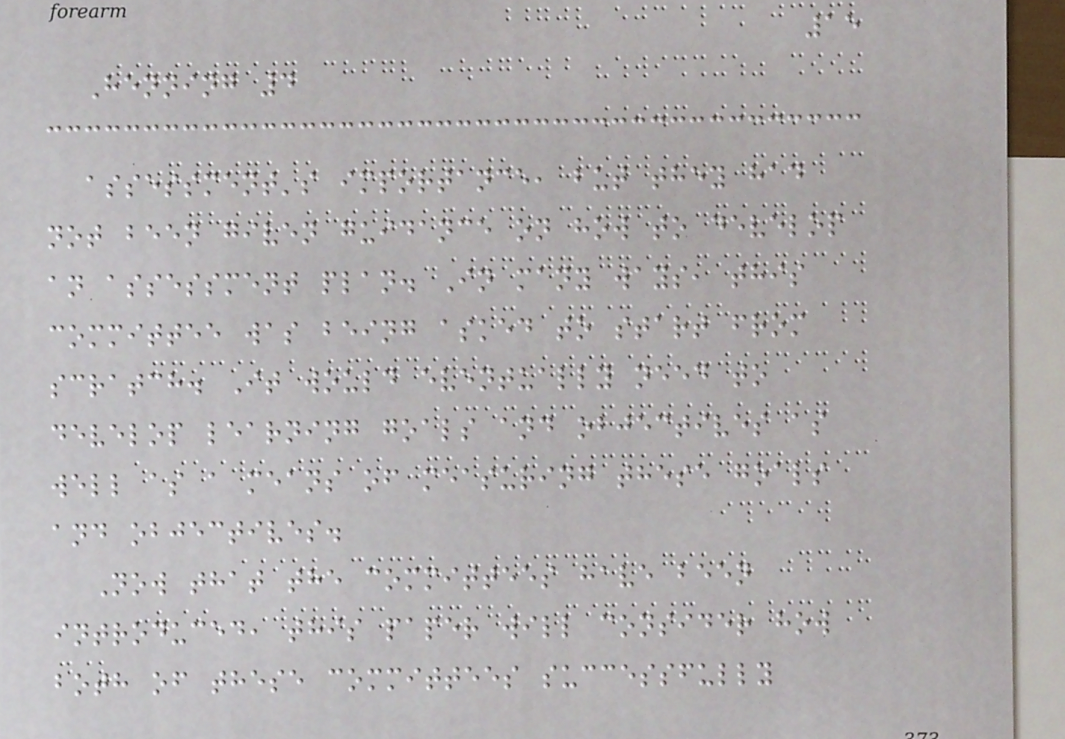15
Henning 4
assessment's importance, but they had
not been given guidance on how to develop
an assessment plan. In many ways, this
committee was being asked to start from
scratch. It would eventually need to
develop learning goals and objectives as
well as a means of measuring these goals
and objectives.
Now that the committees have been
introduced, this paper will consider how
both of these committees successfully
